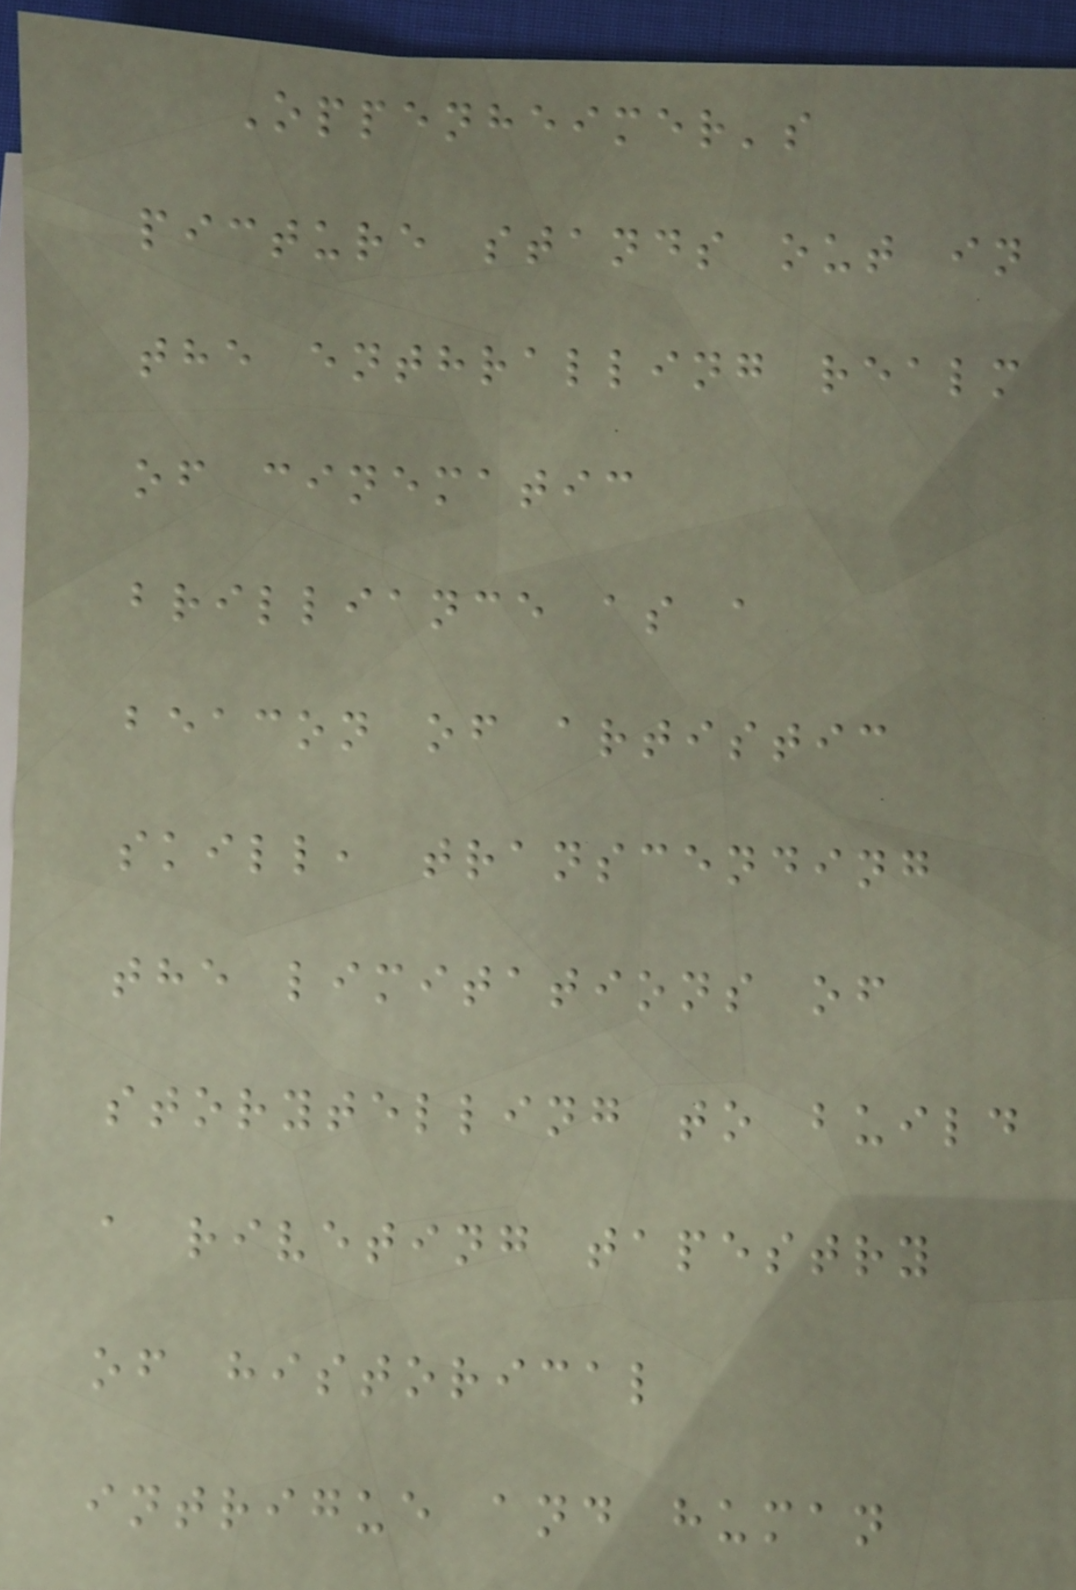Oppenheimer's
picture stands out in
the enthralling realm
of cinematic
brilliance as a
beacon of artistic
skill, transcending
the limitations of
storytelling to build
a riveting tapestry
of historical
intrigue and human
